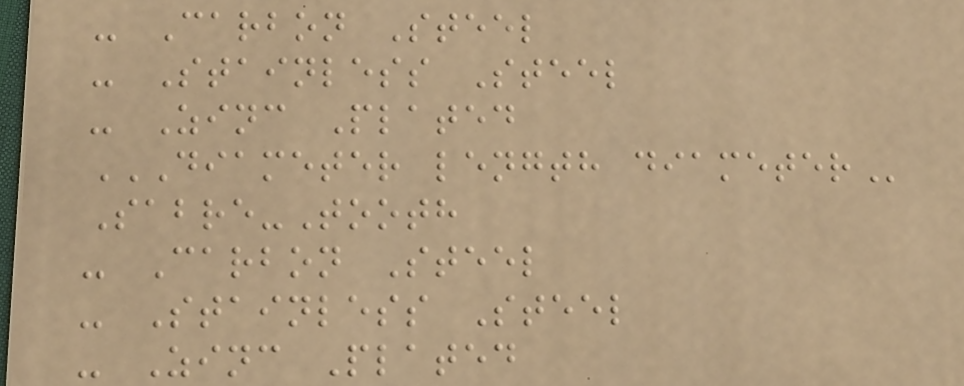- Carbon Steel
- Stainless Steel
- Zinc Plated
DIAMETER LENGTH DIAMETER
Sabre-Tooth
- Carbon Steel
- Stainless Steel
- Zinc Plated
